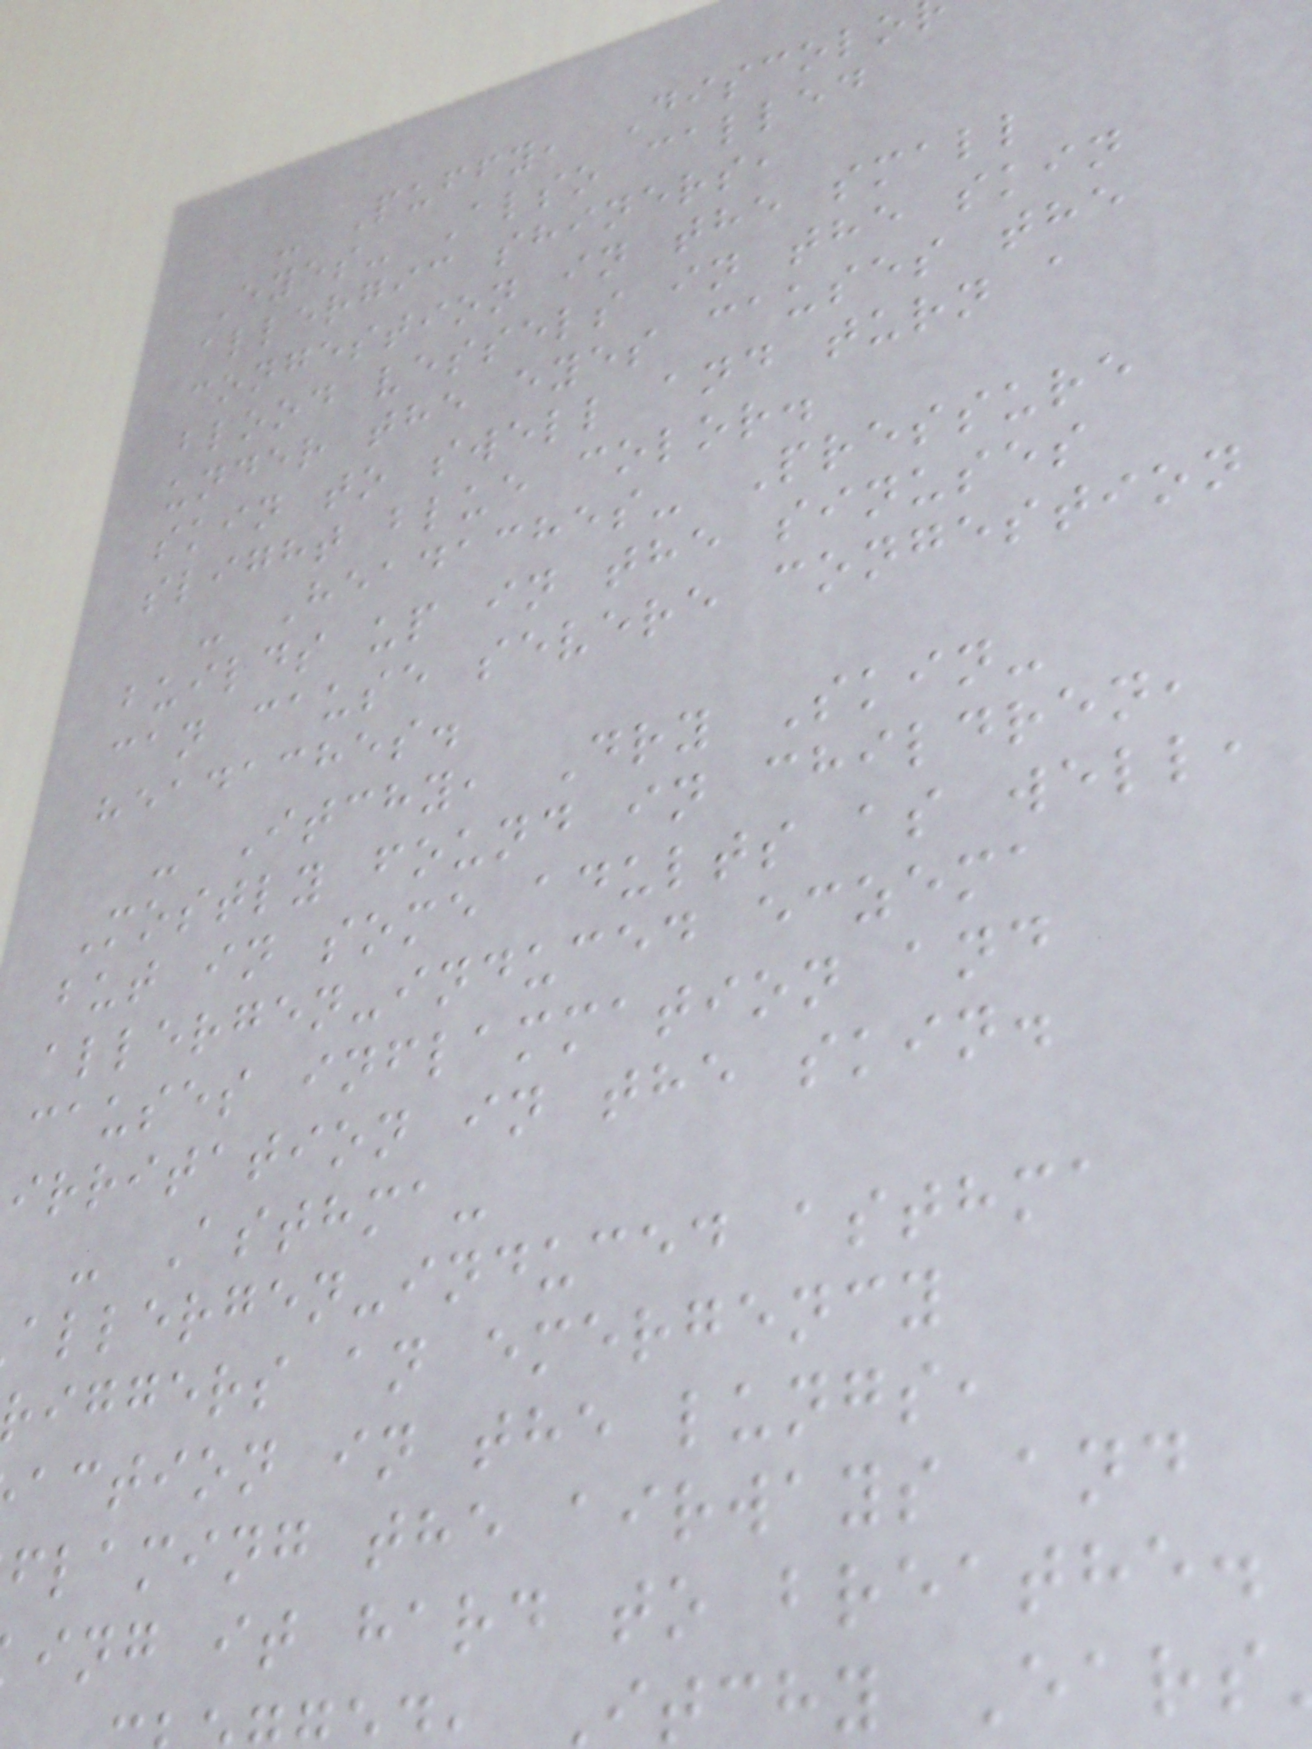- Puffy, Discolo
Eyes- Also called
allergic shiners,
congestion in the small
blood vessels in the skin
under the eyes causes the
skin to swell and turn a
slight blue color.
- Headaches- Pressure
builds up in the sinuses
can cause severe congestion
headaches.
- Itchy, Dry Skin-
Mostly found in children,
but in some adults as well,
allergen-induced eczema
causes inflammation and
irritation in the skin.
- Asthma-
allergen-induced asthma
iggers an emergency
action in the lungs,
flaming the airways and
ing it hard to breathe.
itchy Ears
